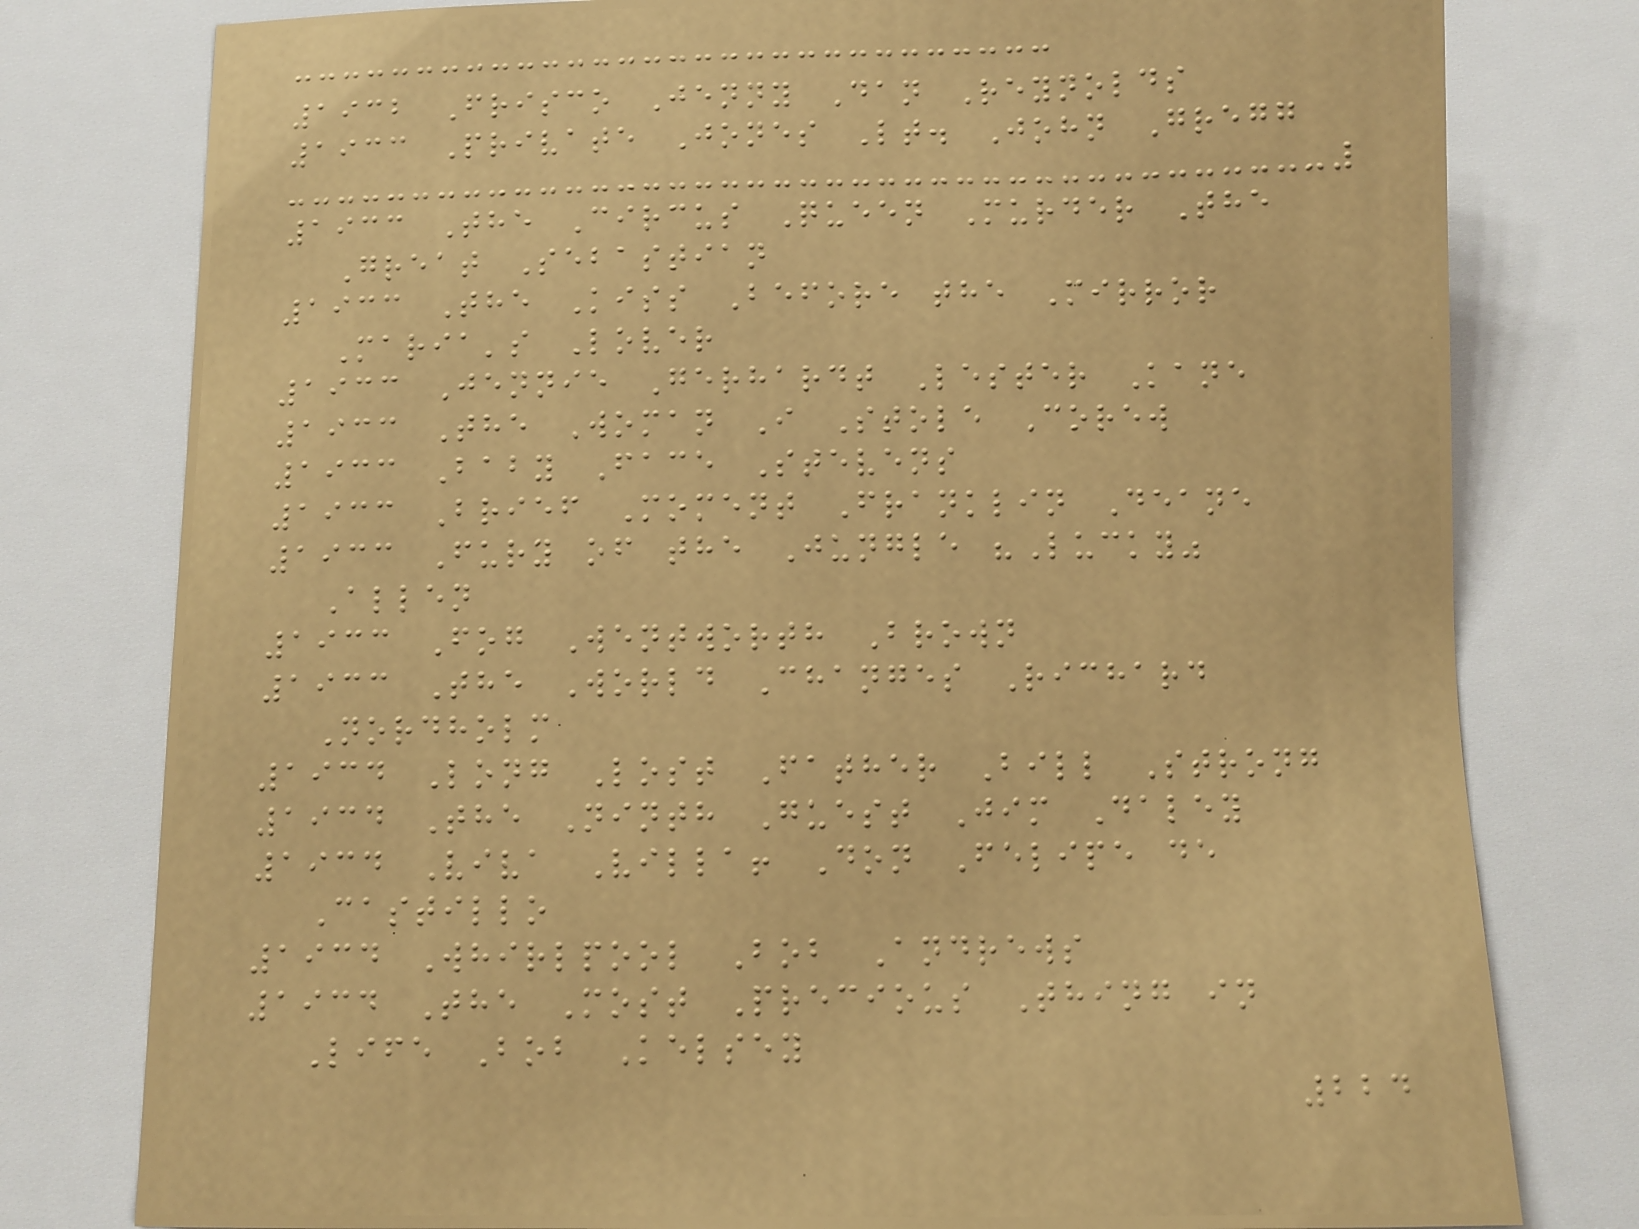1932 Frisco Jenny Dan Reynolds
1933 Private Jones Lt. John Gregg
1933 The Circus Queen Murder The
Great Sebastian
1933 The Kiss Before the Mirror
Maria's Lover
1933 Jennie Gerhardt Lester Kane
1933 The Woman I Stole Corew
1933 Baby Face Stevens
1933 Brief Moment Franklin Deane
1933 Fury of the Jungle "Lucky"
Allen
1933 Fog Wentworth Brown
1933 The World Changes Richard
Nordholm
1934 Long Lost Father Bill Strong
1934 The Ninth Guest Jim Daley
1934 Viva Villa! Don Felipe de
Castillo
1934 Whirlpool Bob Andrews
1934 The Most Precious Thing in
Life Bob Kelsey
224
